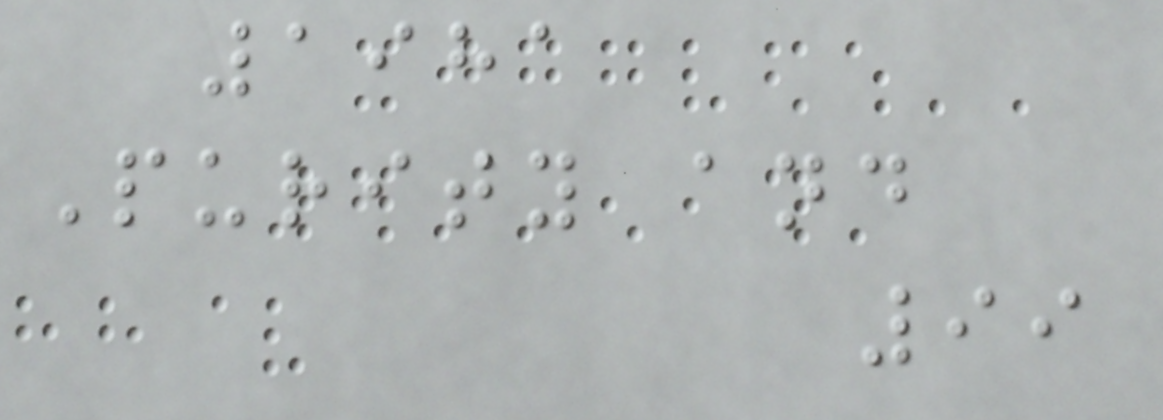1981
Purity and
99
